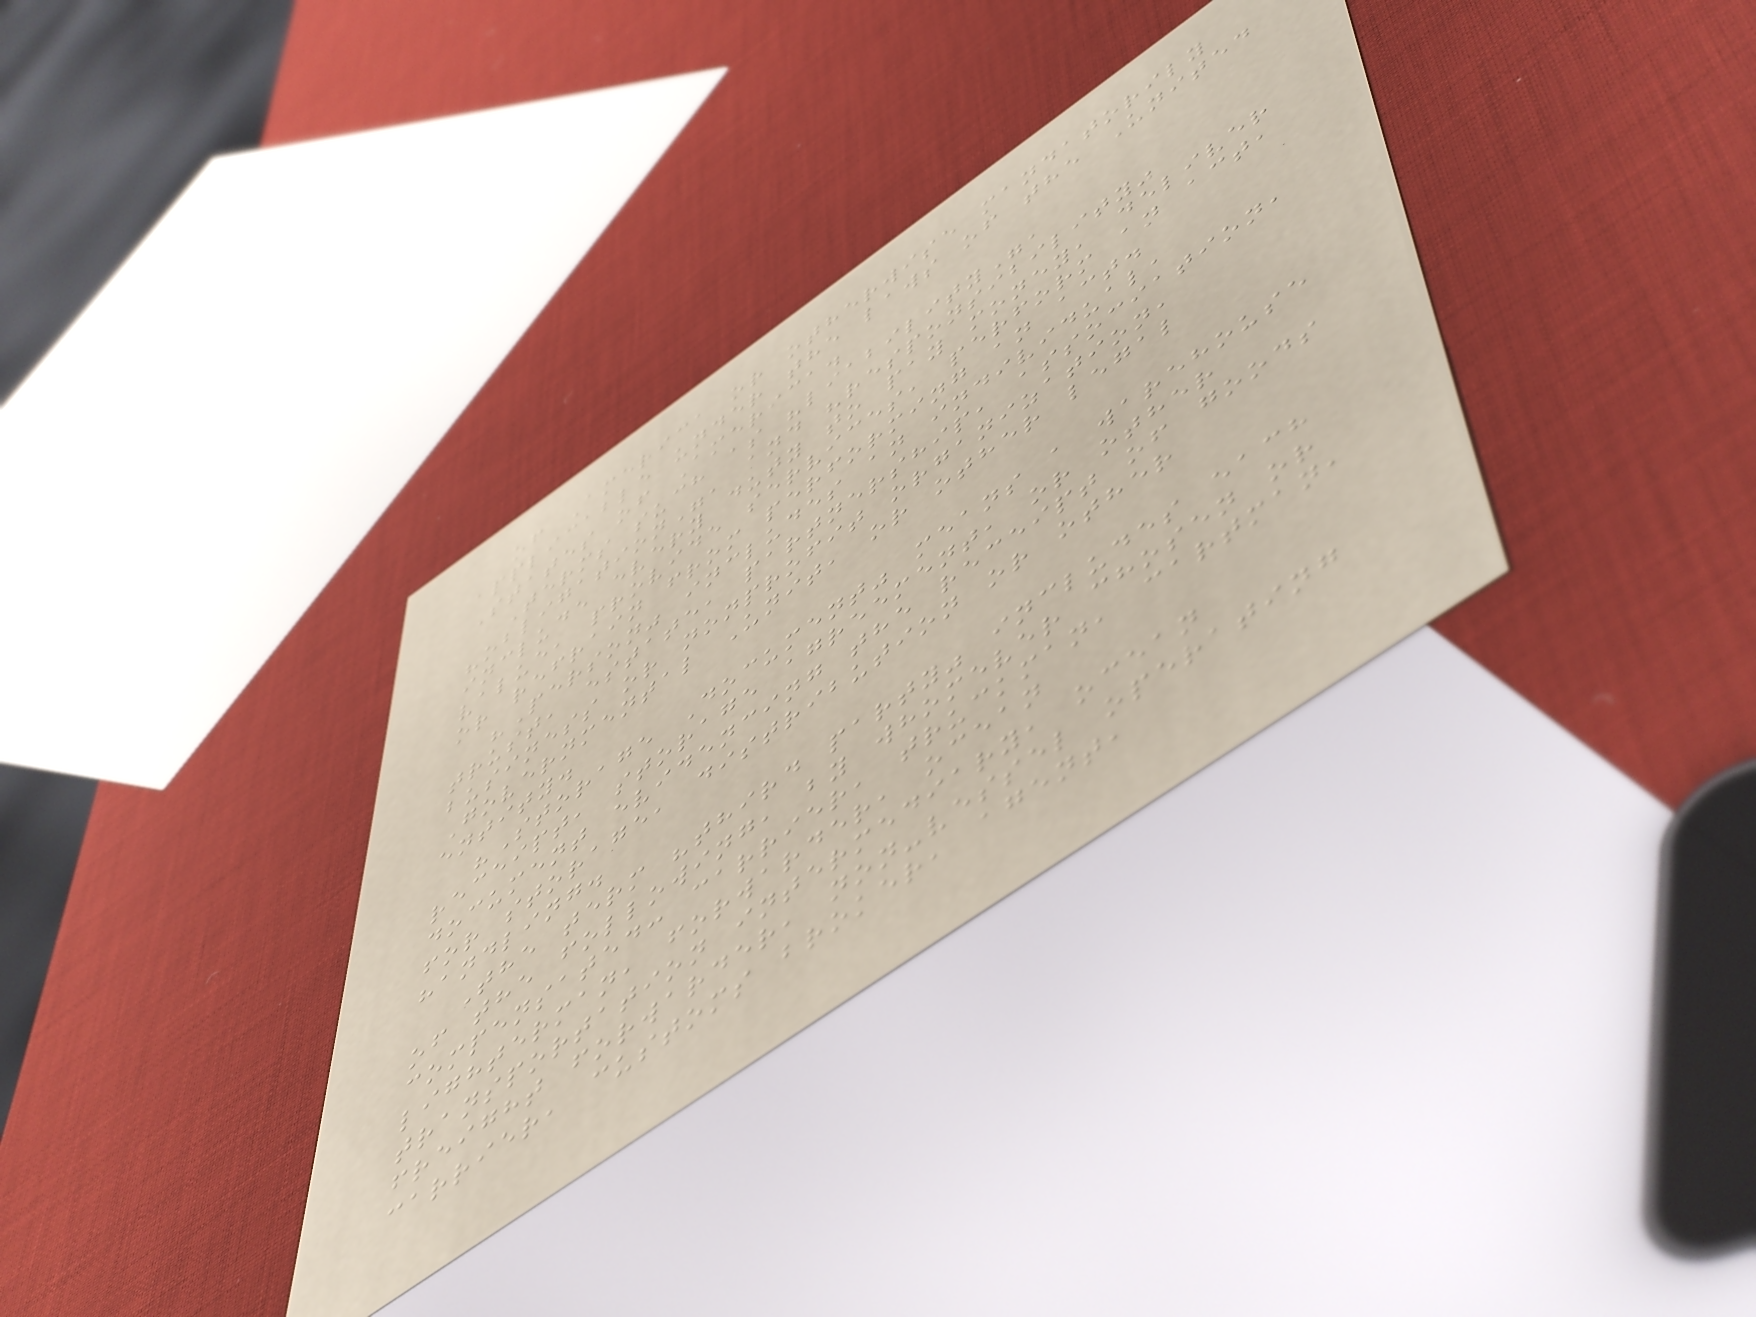of America or otherwise mandatorily
applicable under the laws of the United
States of America.
Terms such as "liability",
"obligation", and "responsibility"
include every duty to pay money, deliver
value, provide services, perform an act,
or refrain from performing an act.
"Person" includes an individual,
trust, estate, partnership, association,
business or nonprofit organization,
Governmental Unit, or other legal
entity.
"Storage Document" means a warehouse
receipt, storage agreement, or other
document evidencing the receipt of goods
for storage, distribution or other
handling.
The term "third party" includes each
of the following, by whomever chosen or
compensated: carrier, truckman, cartman,
lighterman, forwarder, ocean
transportation intermediary, ocean
freight forwarder, non-vessel operating
carrier, customs broker, agent,
